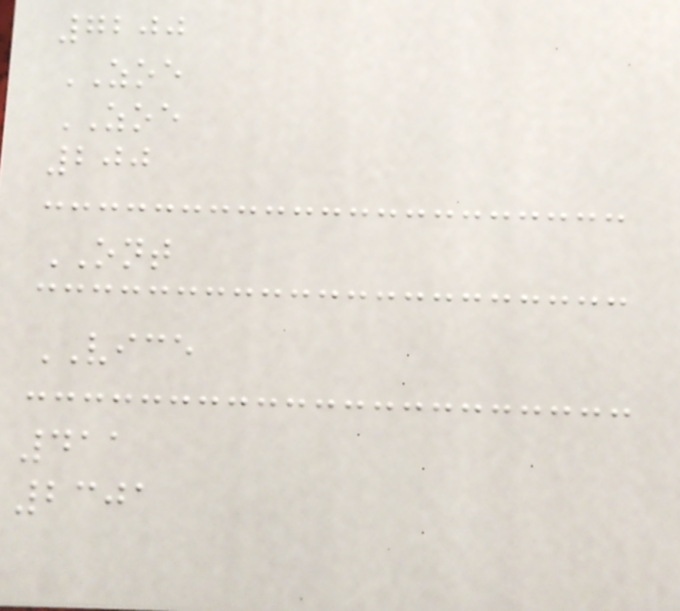7200
ZOE
ZOE
200
ONT
VICE
411
2301
